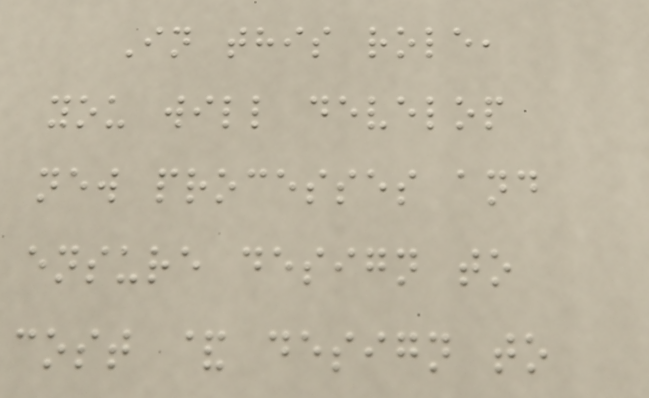In this role,
you will develop
new processes and
ensure design to
cost & design to
